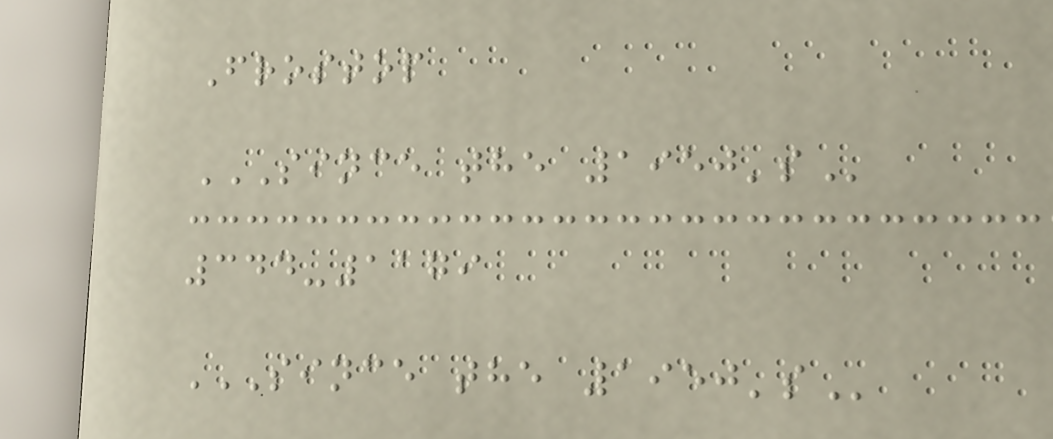Frostop
SINCE THE 1950'S
344-1179
SINCE THE 1950'S
